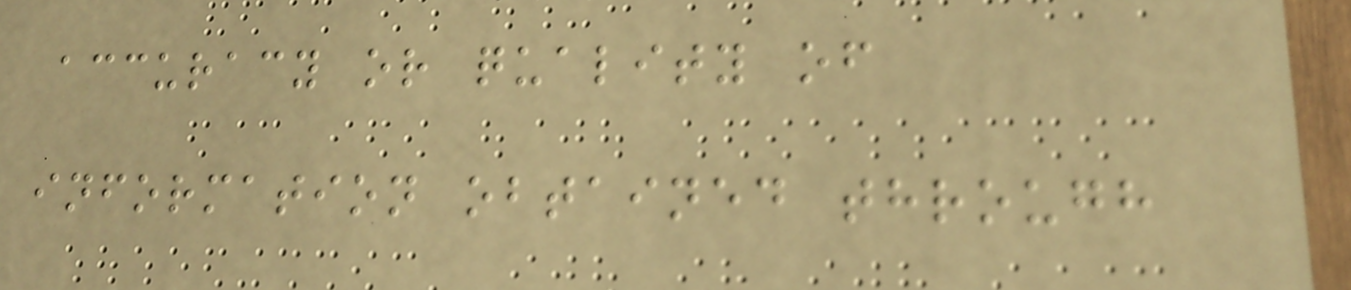accuracy or quality of
information obtained through
